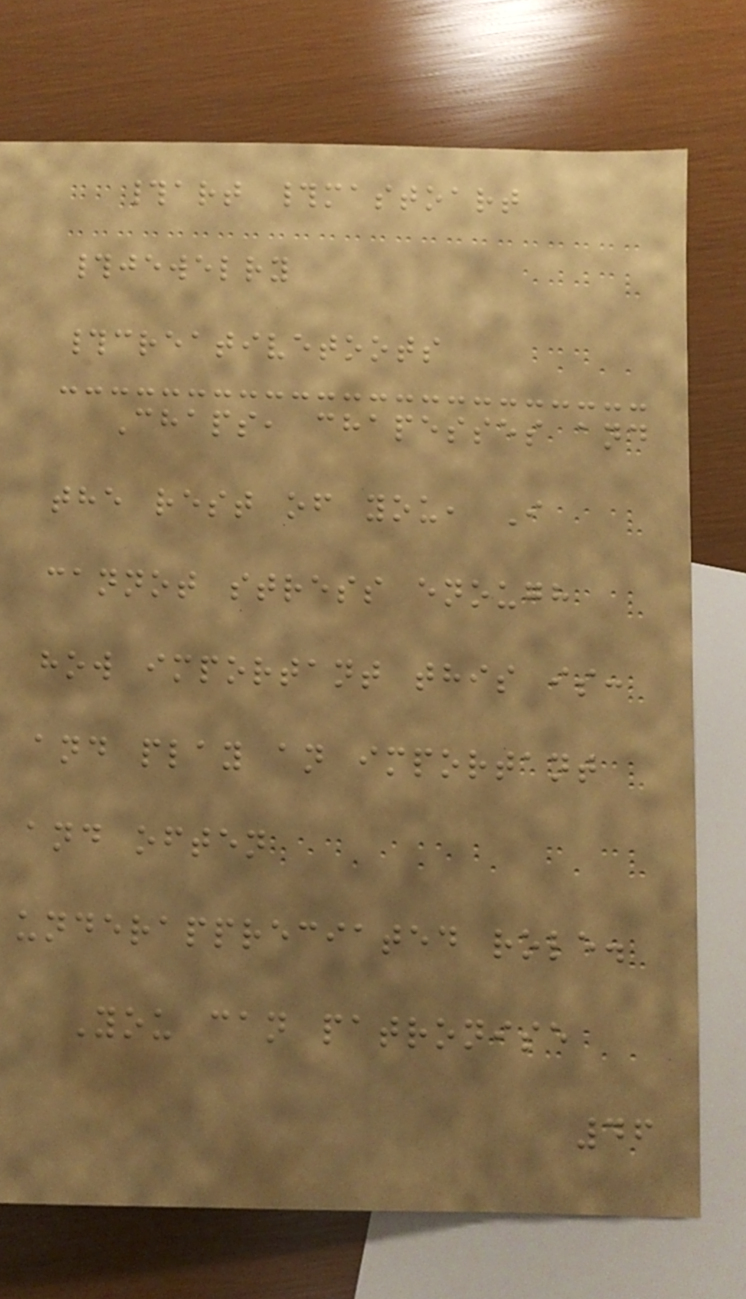#art #mastoart
#jewelry
#creativetoots
Chaps, chapesses and
the rest of you, I
cannot stress enough
how important this is:
and play an important
and often
underappreciated role.
You can patronise
46
